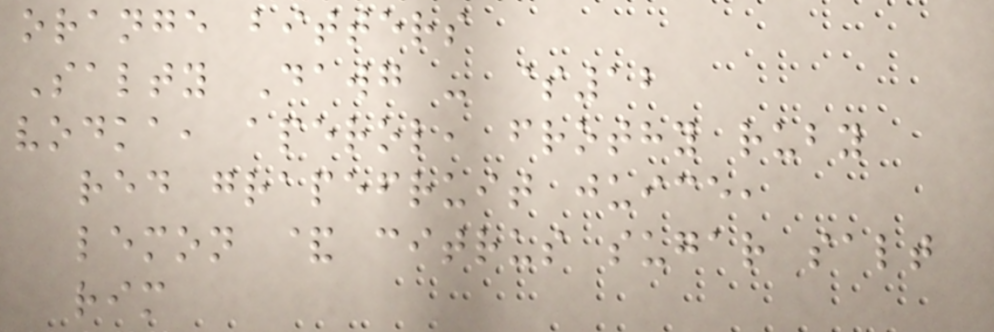orange bitters
Salty Dawg - $12
vodka, aperol, frothy ruby
red grapefruit juice,
lemon & citrus sugar salt
rim
